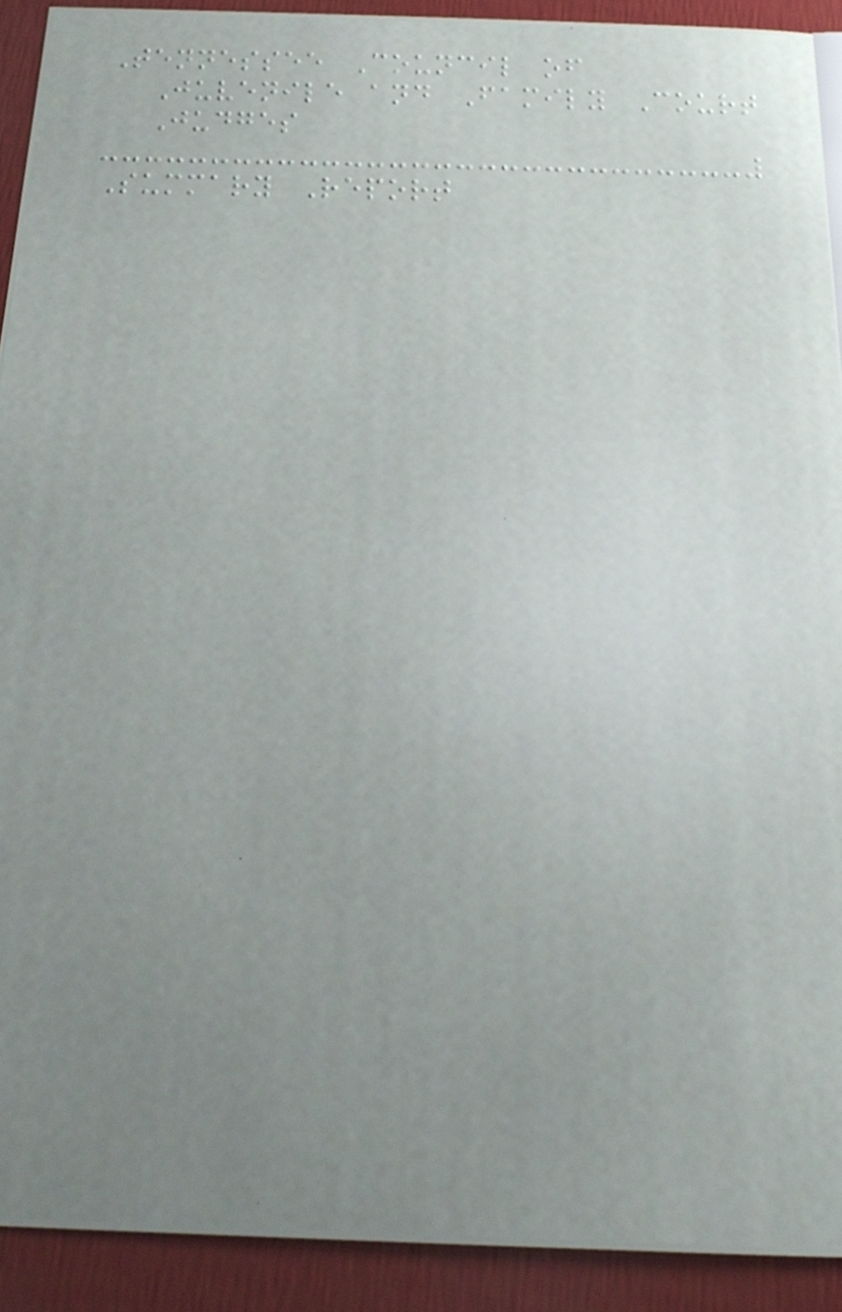Tennessee Council of
Juvenile and Family Court
Judges
Summary Report
